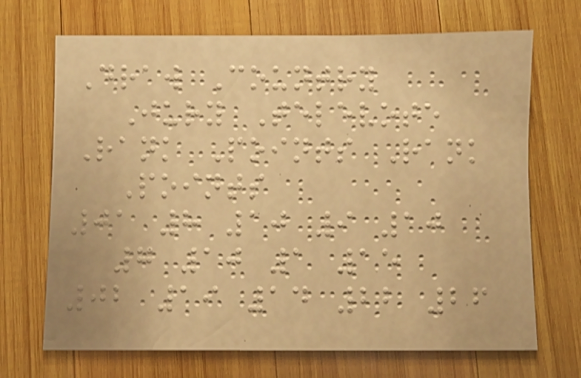Draw Country
Jury Televote
Rank Points Rank
Points
01 8 10 9 10
7 10 1 15
02 19 14 22 26
